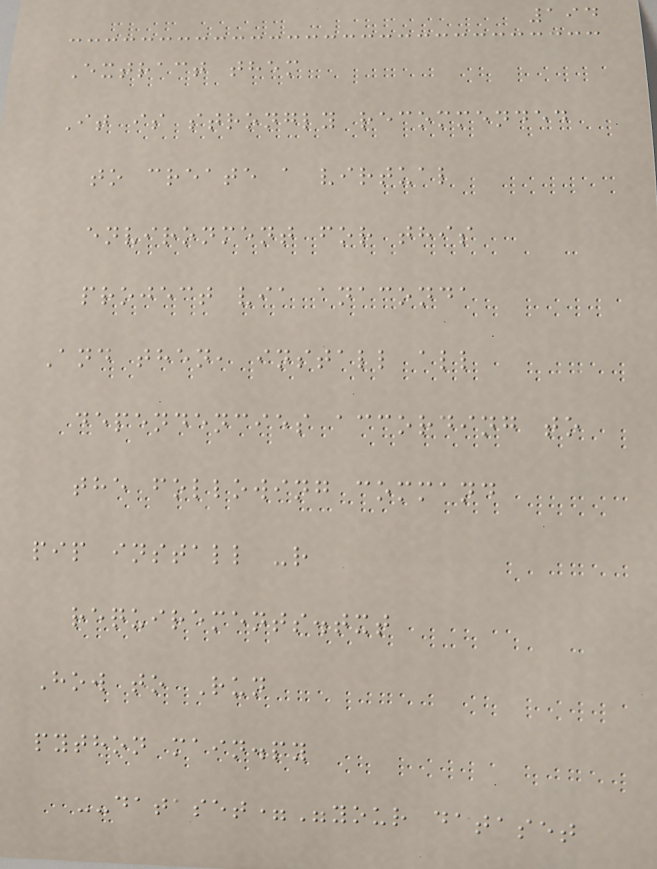194
Extract them
It is strongly recommended
to create a virtual
environment for this
project via anaconda
And then, install all
dependencies according to
the following command
pip install -r
requirements.txt
How to Run
python main.py
--dataset="your dataset
